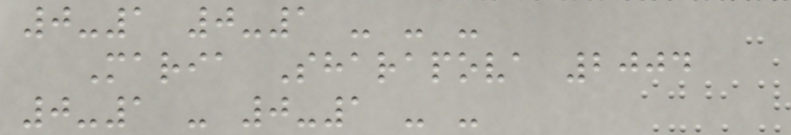0-1 0-1 - - -
Maria Sharapova 2004
0-1 - 0-1 - -
